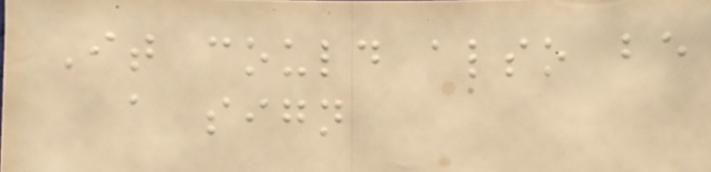It could also be
a sign
